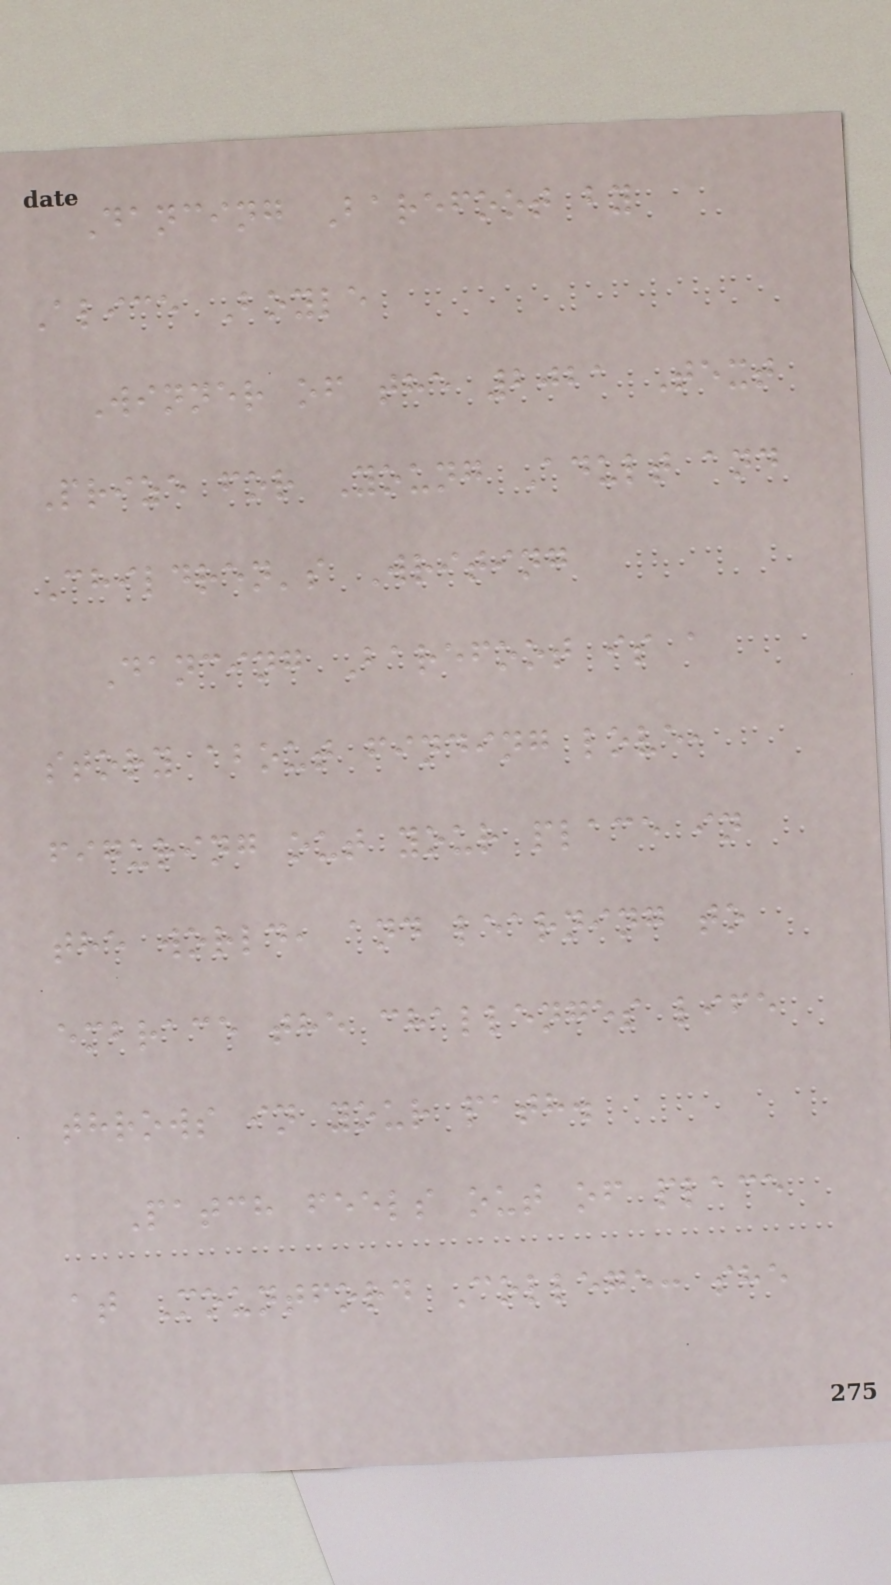Dancing Barefoot by
Alice Boyle
Winner of the 2021 Text
Prize for Young Adult and
Children's Writing
Dancing Barefoot is a
story about finding love,
figuring out your place in
the world, and learning to
embrace the challenges life
throws in your path.
Patch feels out of place
at Mountford College: she
